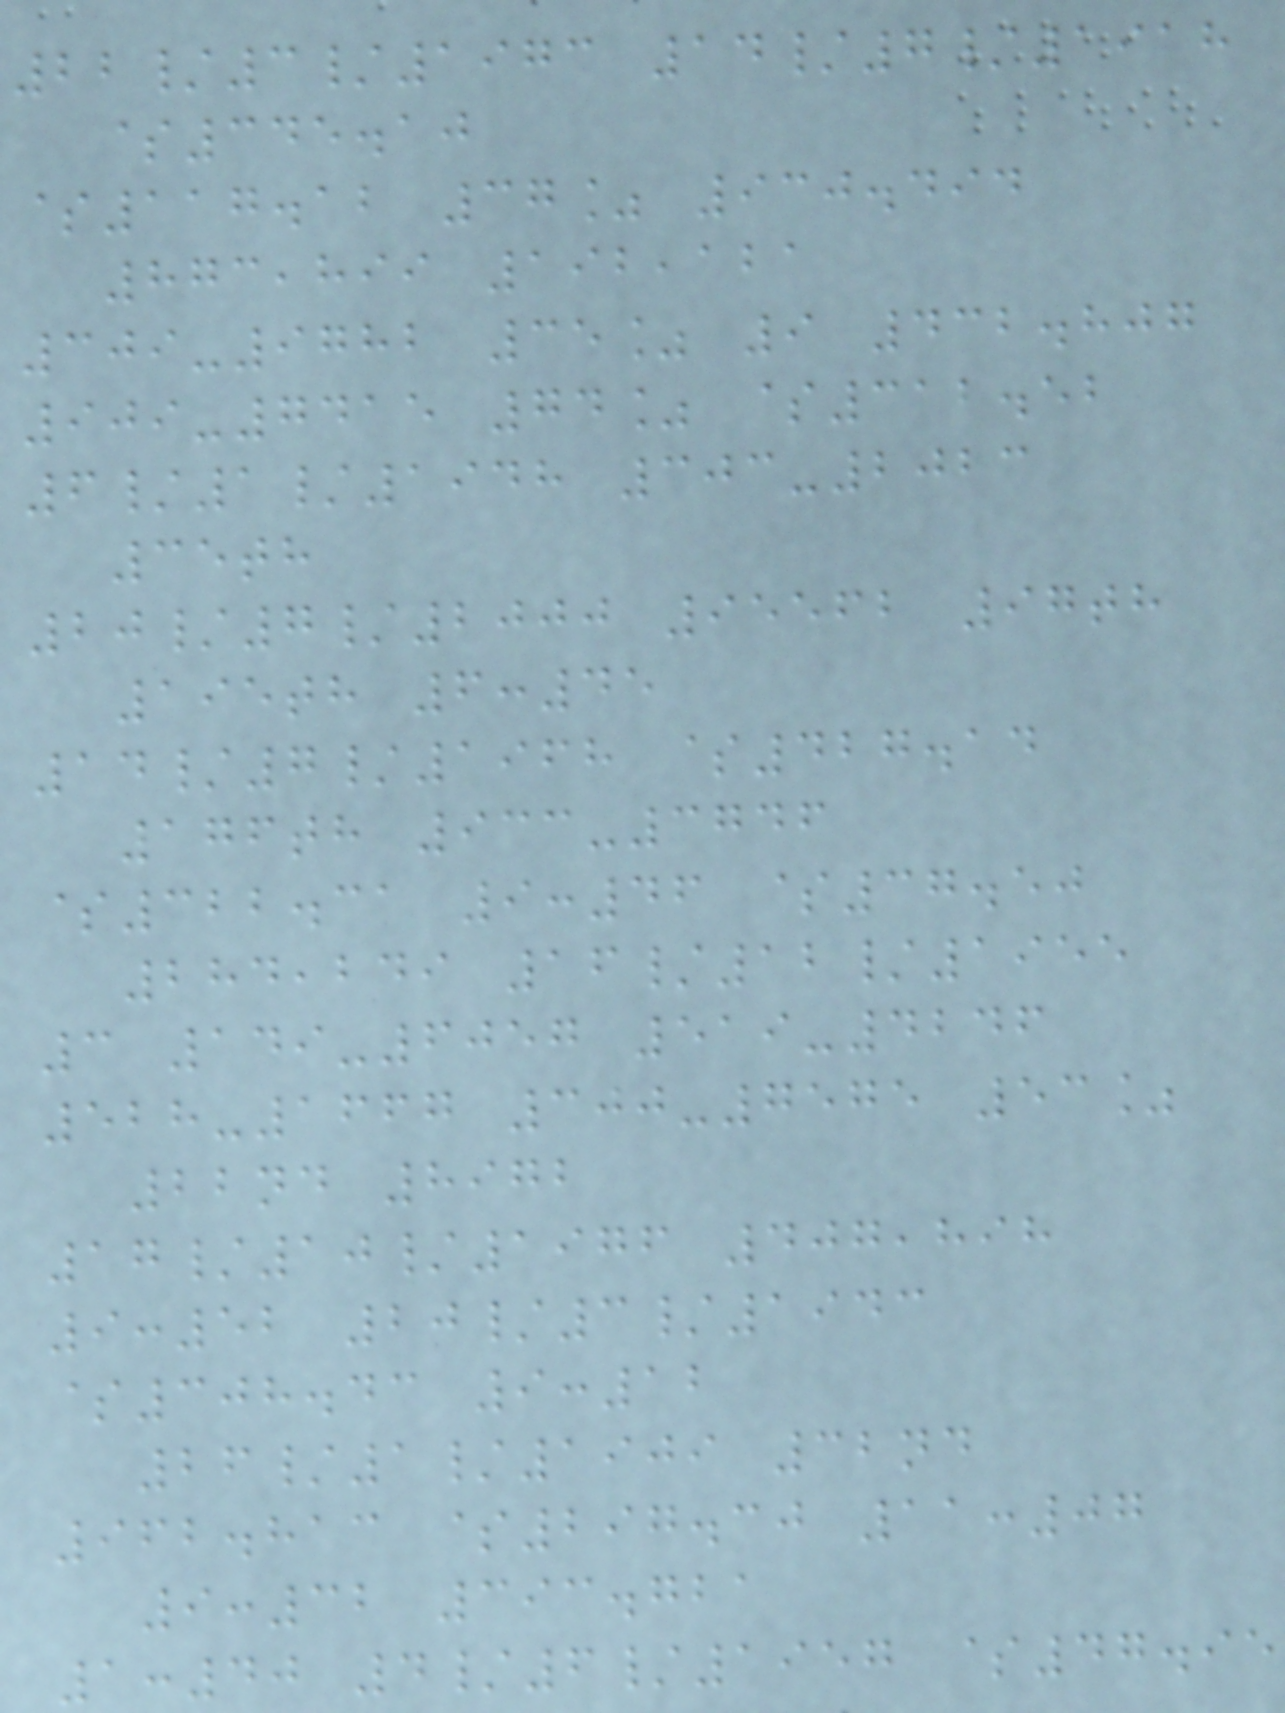22/3/1973 14/7/1918
$345.10
$117.12 37% 930.494
873,899 192,121
309-9782 35% 9 432.807
909-7415 74% $312.52
6/1/1948 303-2023
35th
20/7/2000 95562 97th
195th 6:45
14/7/1968 $427.14
176th 933-3746
$322.31 9:46 $37.50
284,249 16/12/1955
3 149-6057 519-4246
528-1667 300-7575 53%
22nd 8972
17/10/1976 407,898
9:52 20/3/1943
$308.43 9:12
26/1/1909 32nd
962.813 $297.30 11:07
9:32 393.721
1:40 4/6/1957 $47.95
